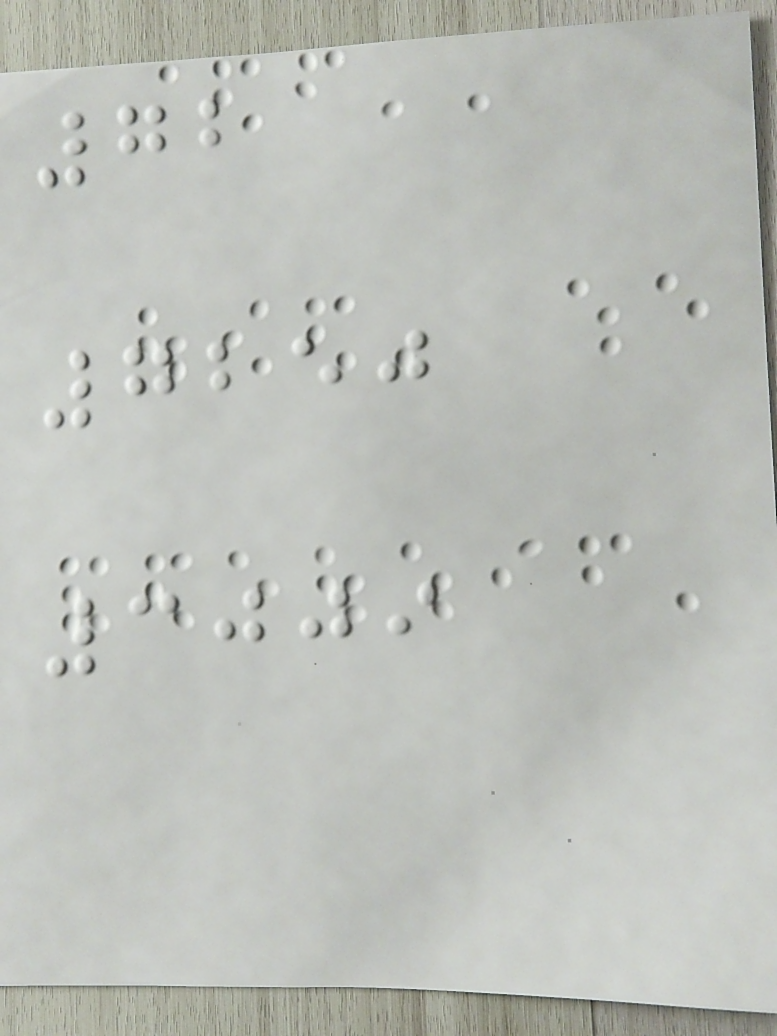72
7250
3009
